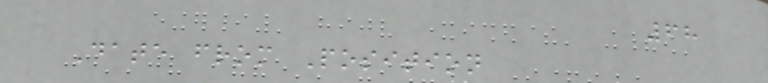68
Date from Position
